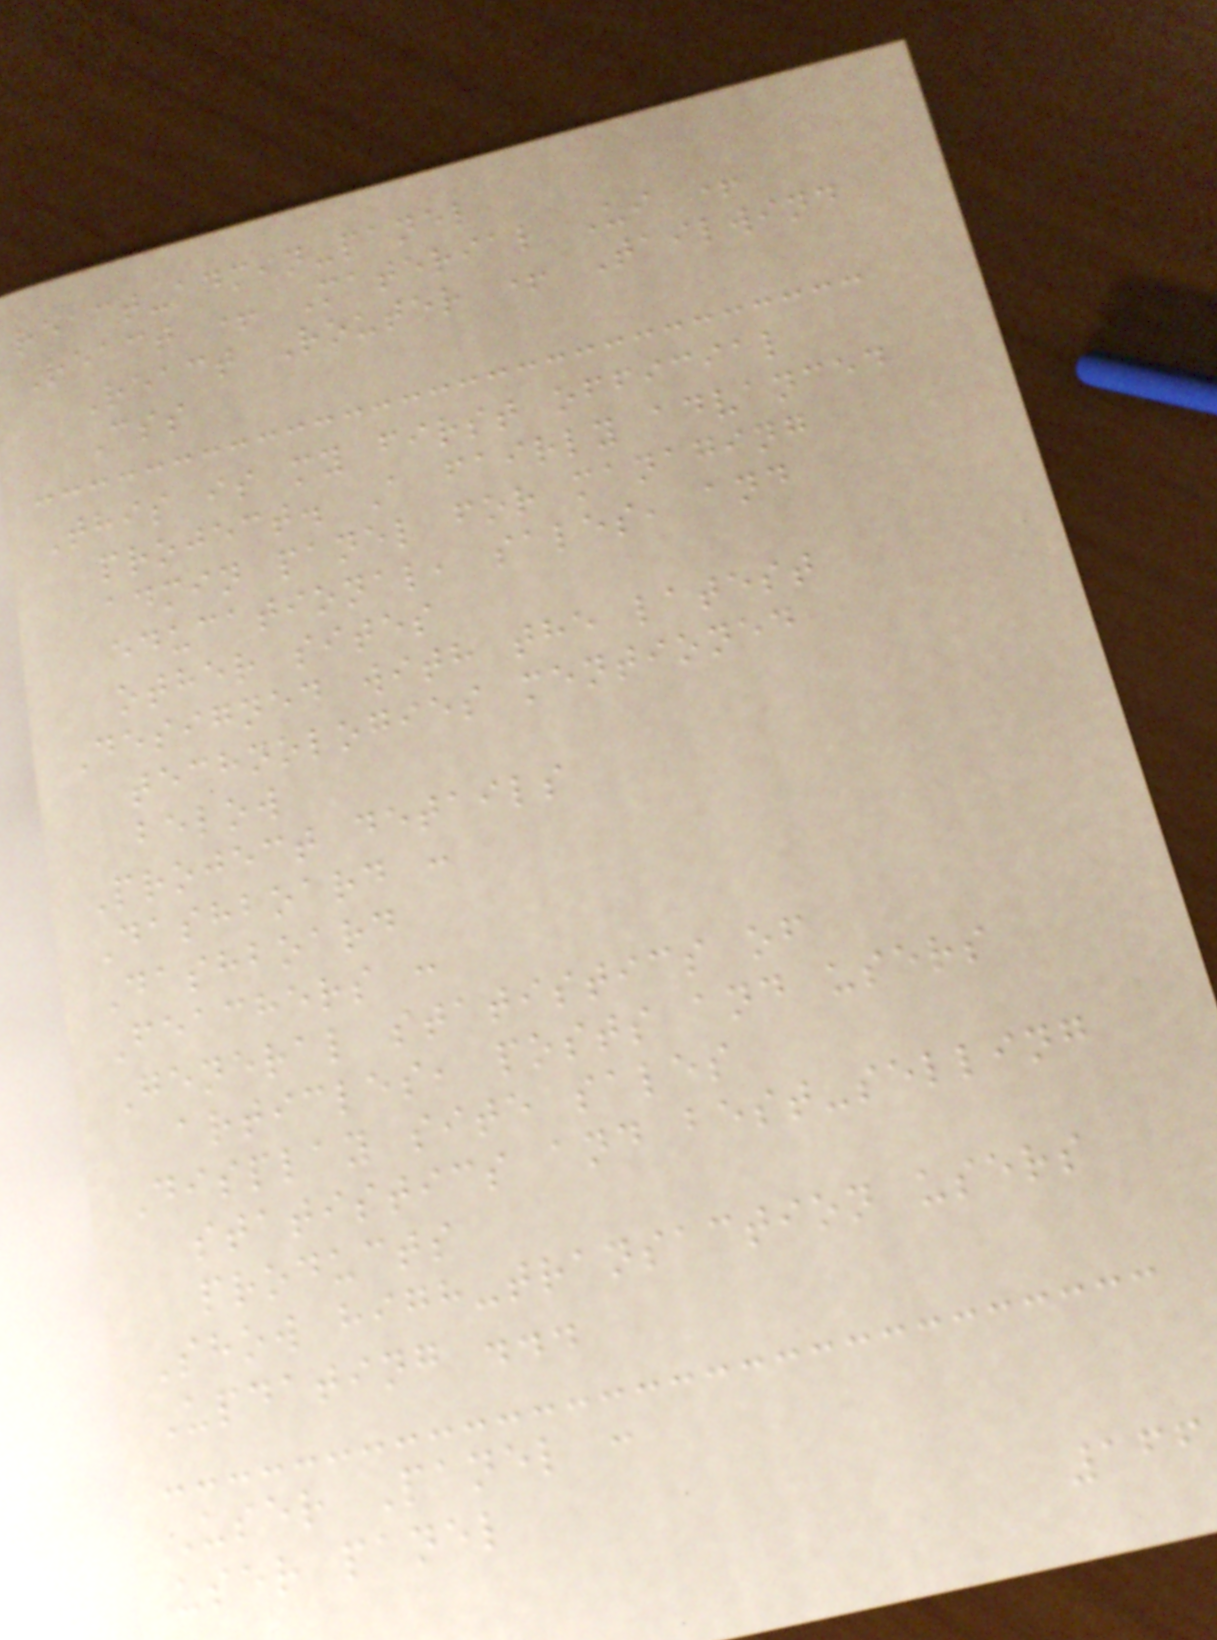react-admin-panel
React + Material Ui +
React Router + Tailwind
Css
This is my first official
project. A fairly advanced
admin panel for managing
educational, sales, and
other sites
Designed with the latest
technologies mentioned
below
Project details
Dashboard :
Dashboard
Feachers :
General statistics of
articles, posts and users
Display site sales
statistics and best-selling
products
Show high-transaction users
Updating ...
User Panel :
user panel
166
